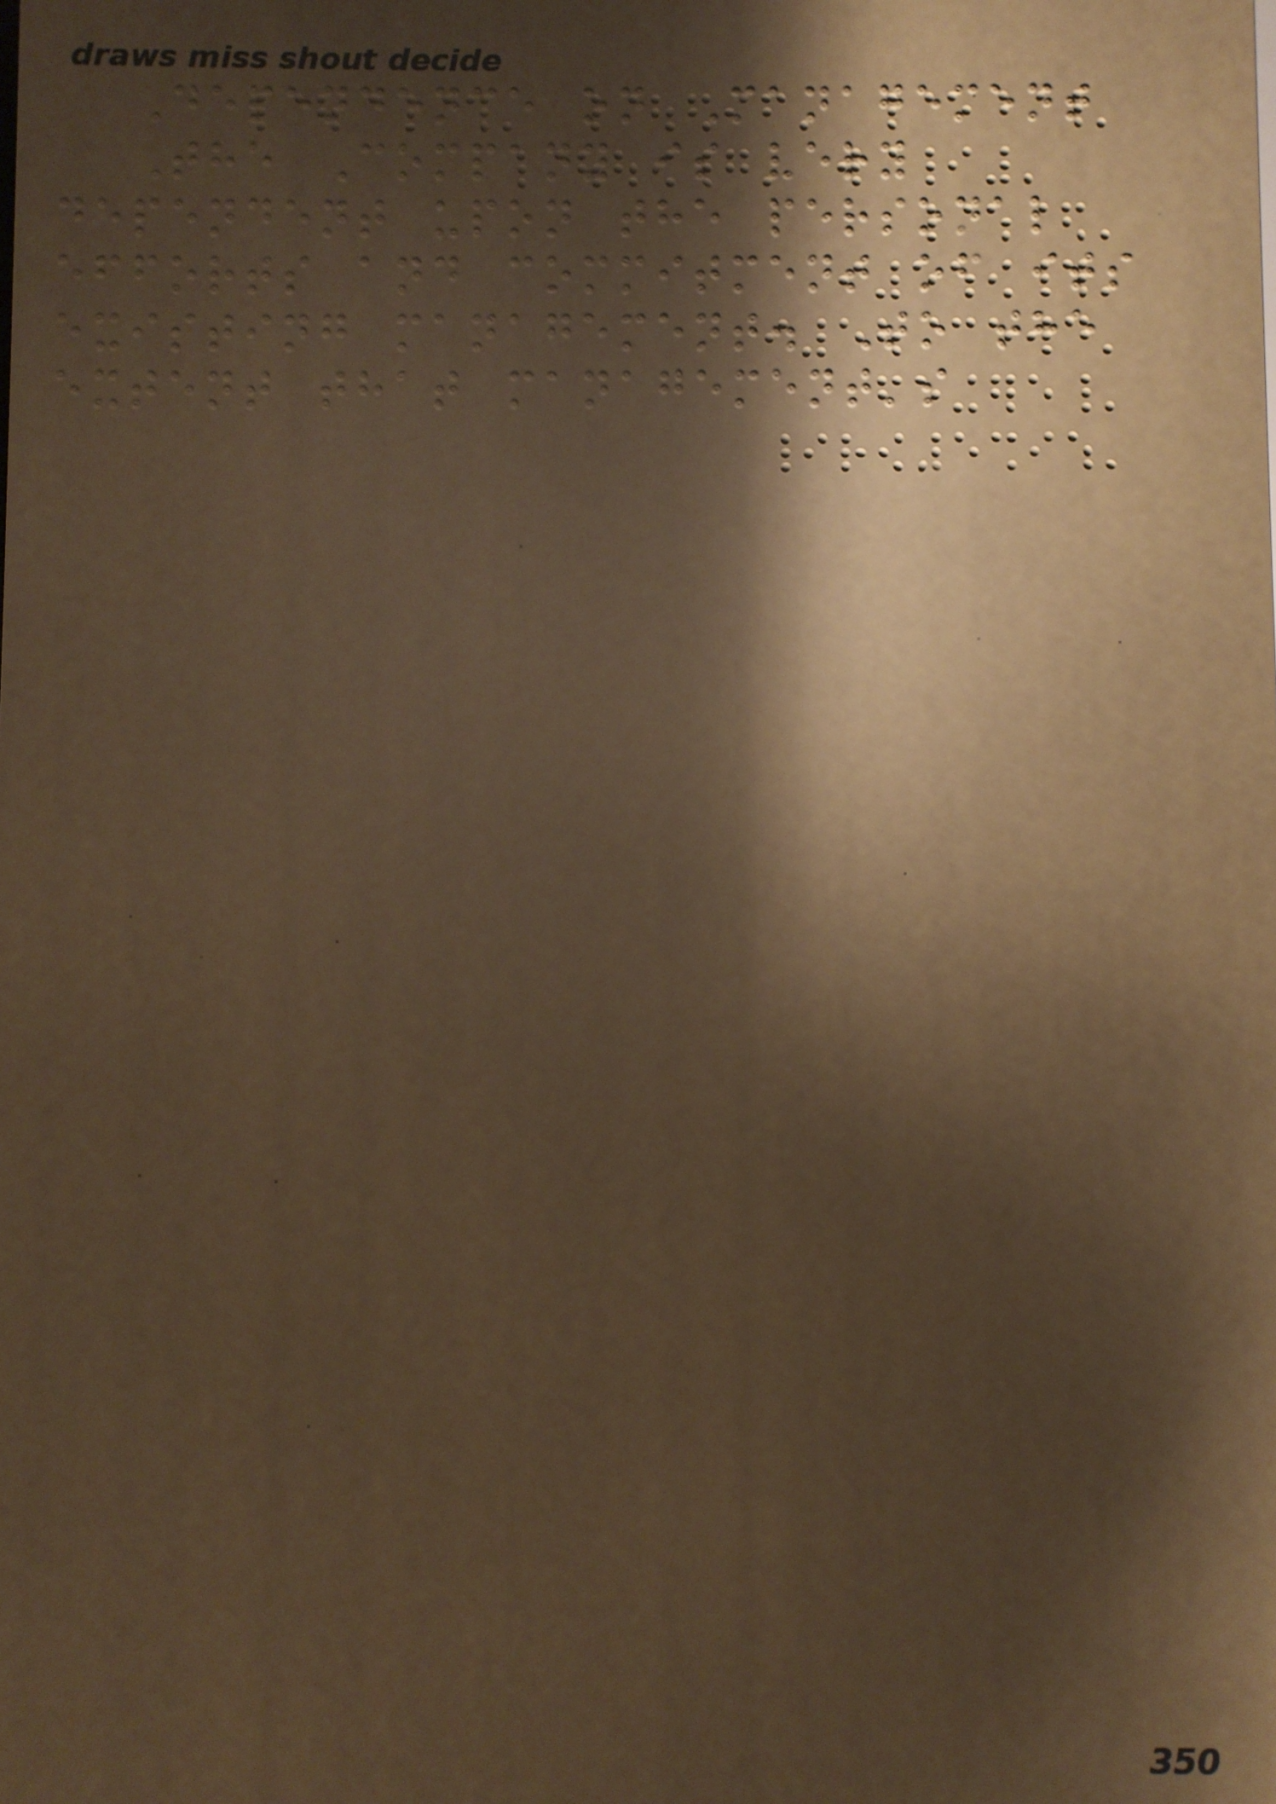Dependence on Management
The Company is very
dependent upon the personal
efforts and commitment of its
existing management. To the
extent that management's
